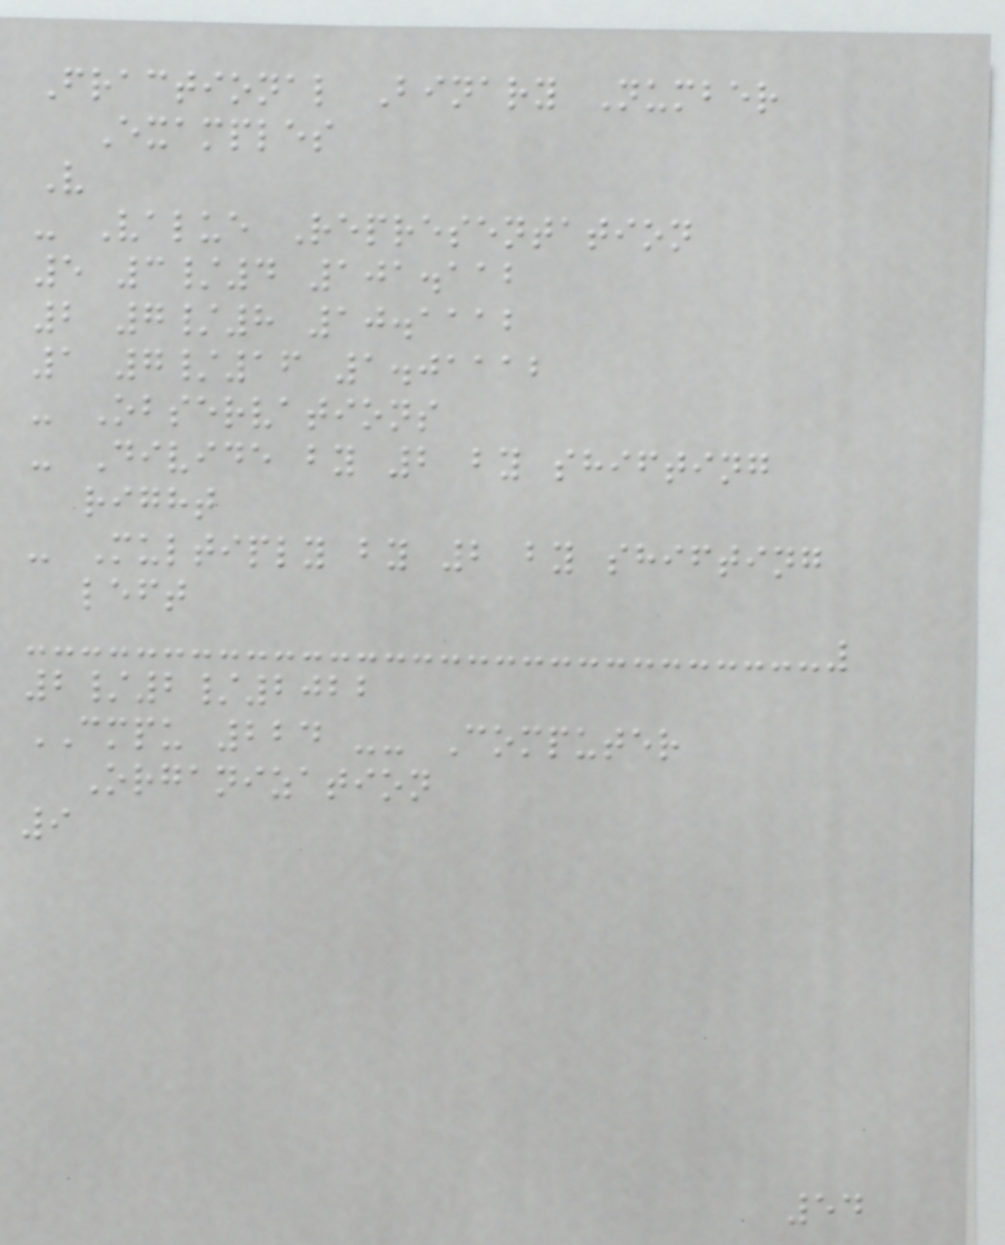Fractional Binary Number
Examples
V
- Value Representation
5 3/4 101.112
2 7/8 10.1112
1 7/16 1.01112
- Observations
- Divide by 2 by shifting
right
- Multiply by 2 by shifting
left
2/2/2022
CMPU 224 -- Computer
Organization
9
54
